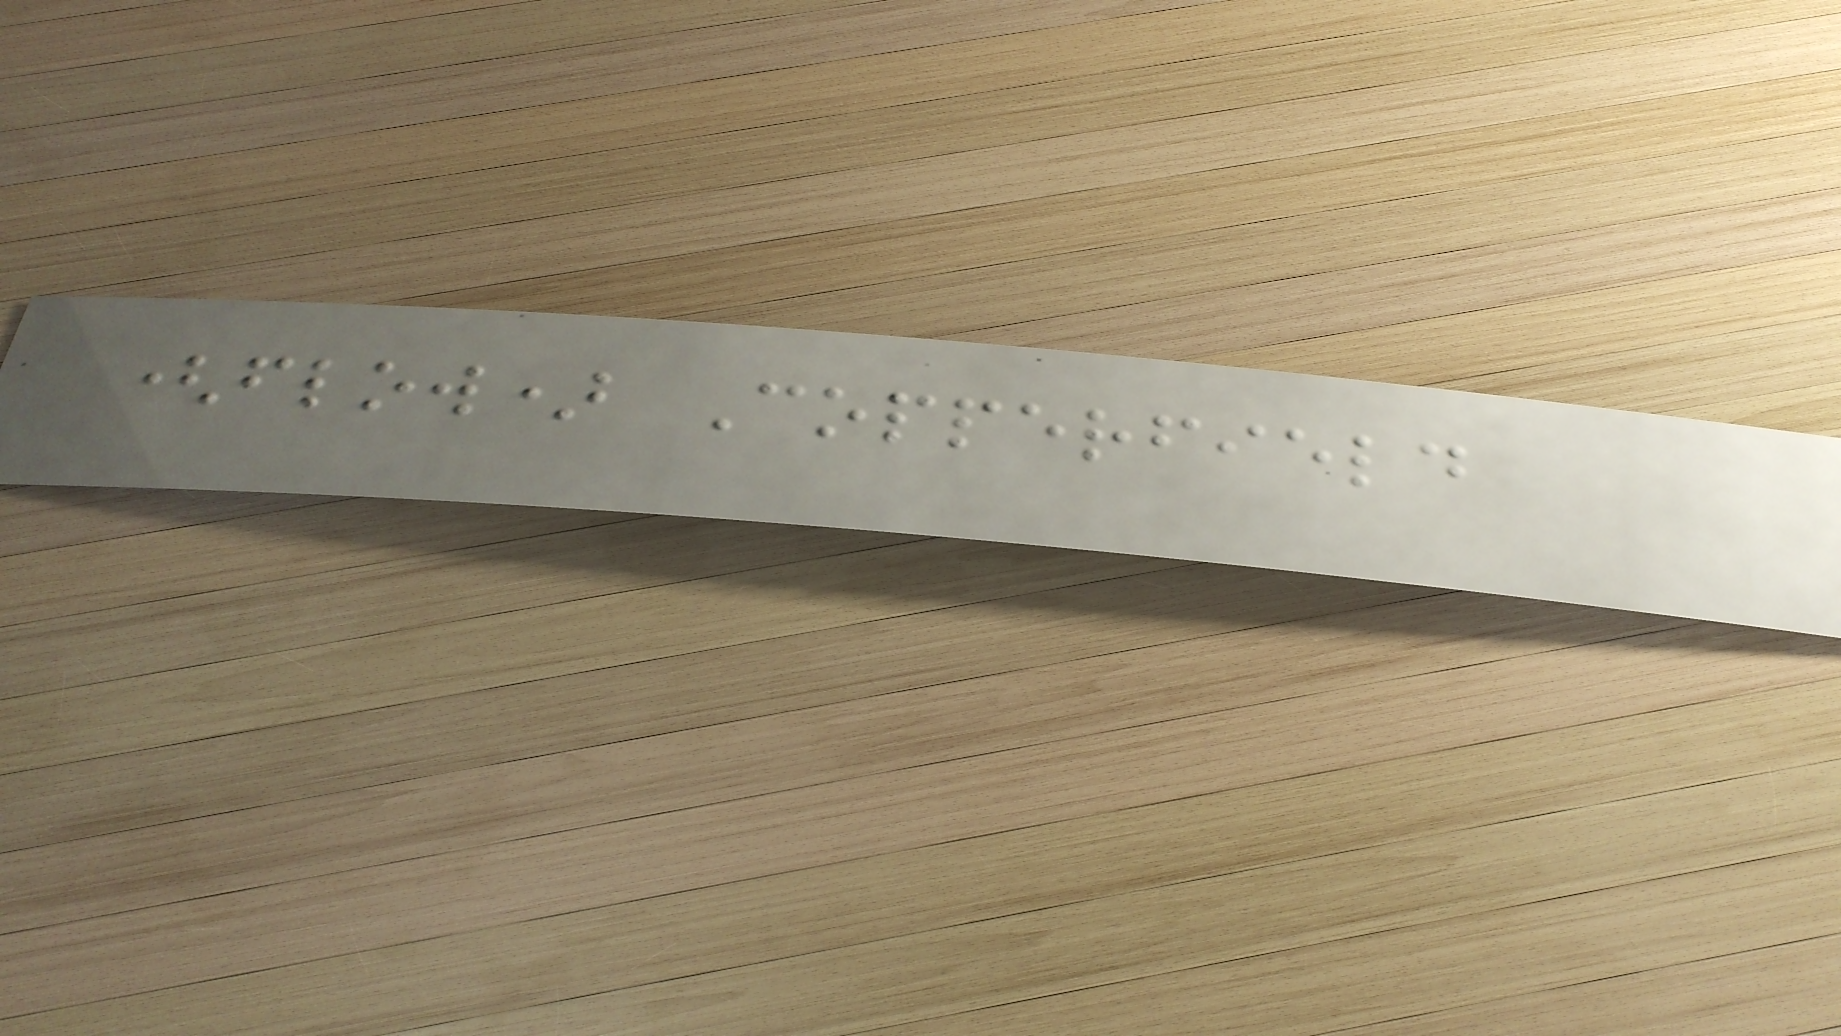(flow) Copperfield
